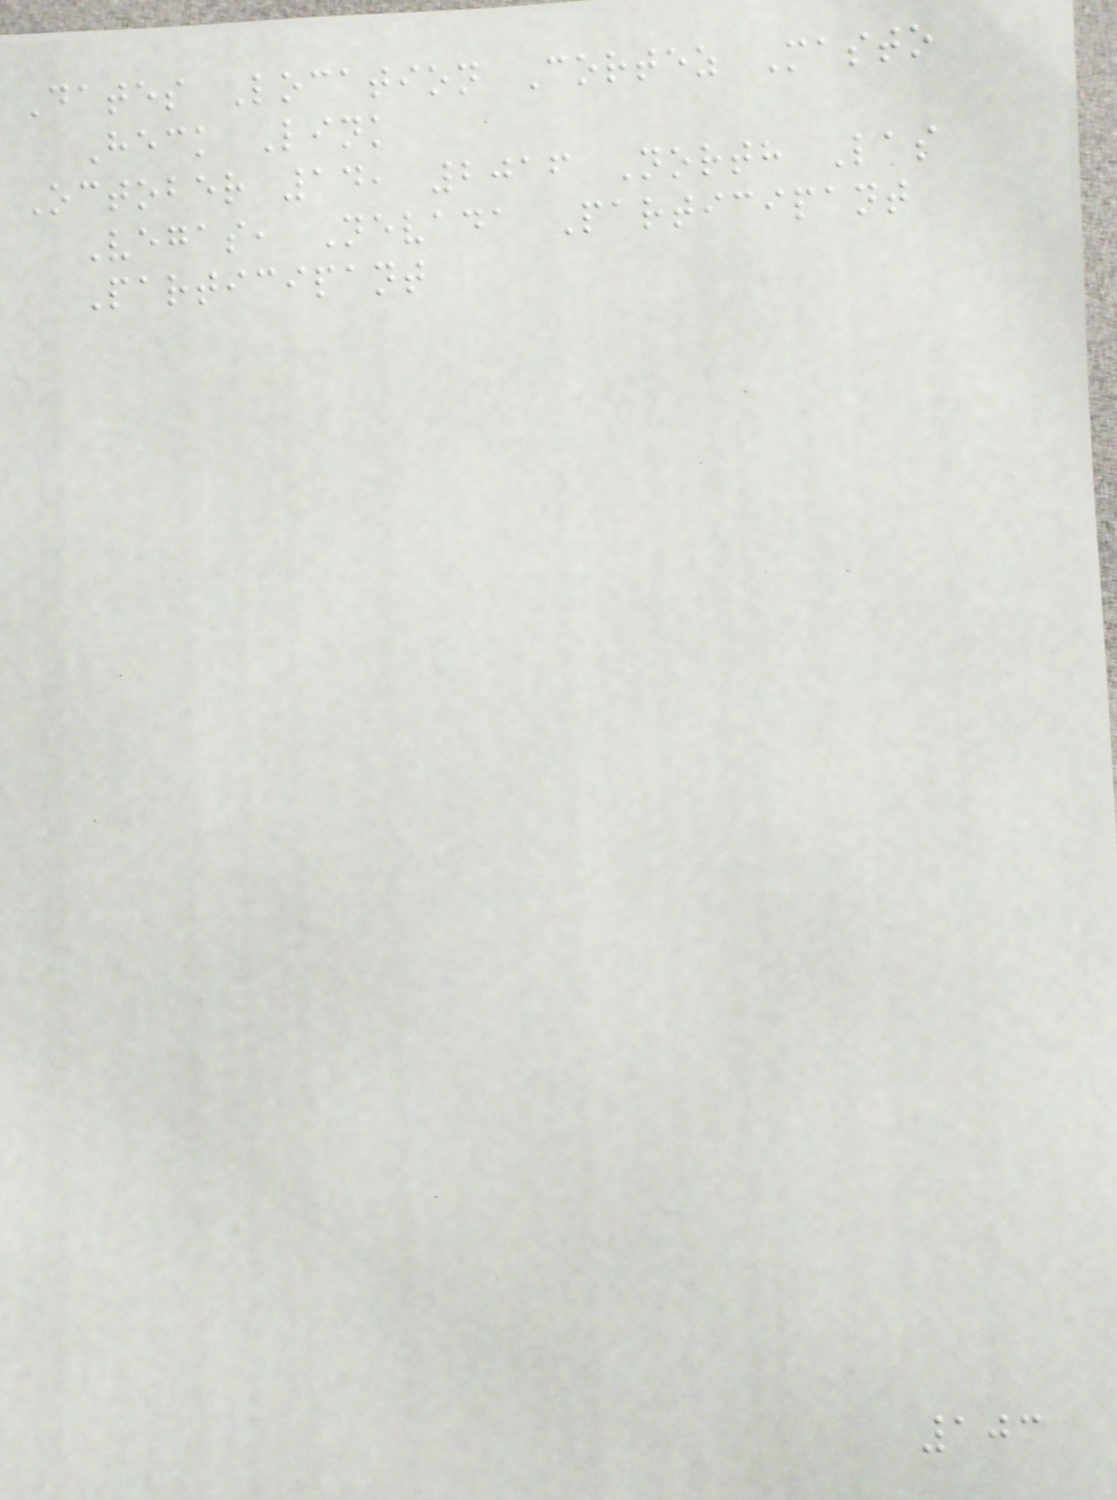Dates Location Cortez Masto
Heck Link
October 14, 2016 North Las
Vegas, Nevada Participant
Participant
103
